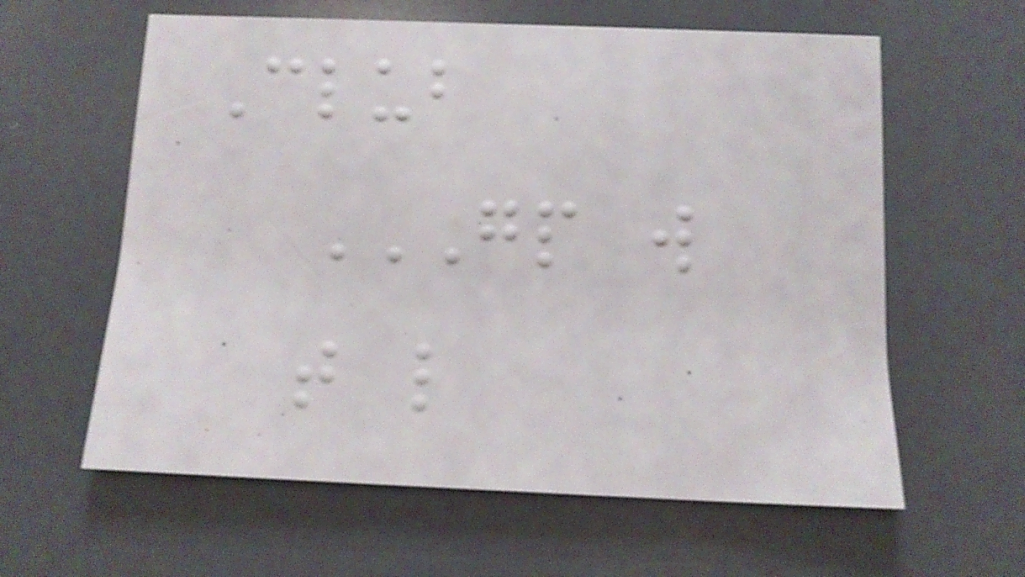Club
GP W
T L
